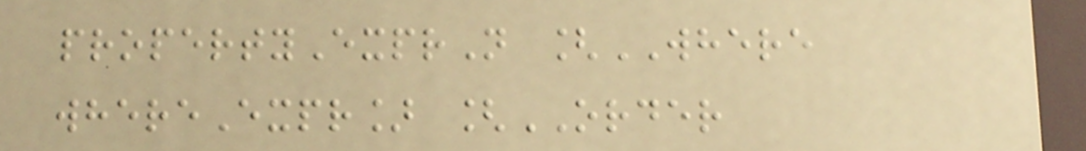propertyExprN [WHERE
whereExpr] [ORDER
